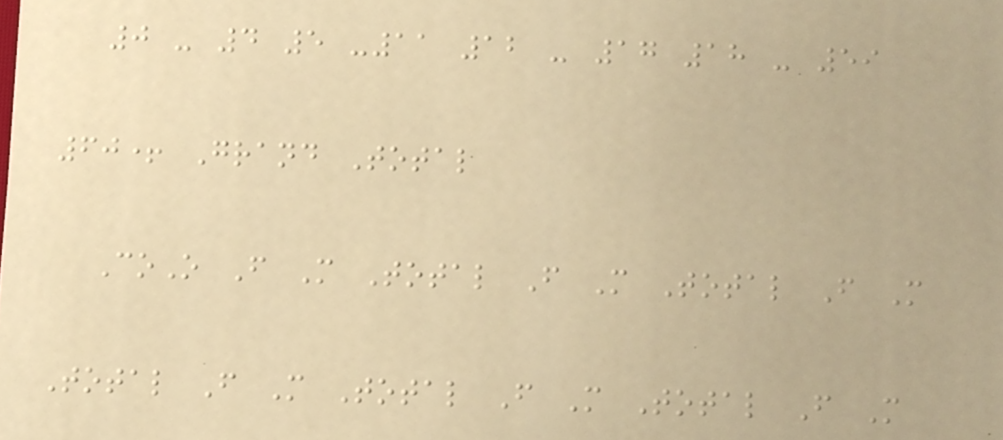0 - 4 5 -11 12 - 17 18 - 59
60+ Grand Total
CoO F M Total F M Total F M
Total F M Total F M Total F M
